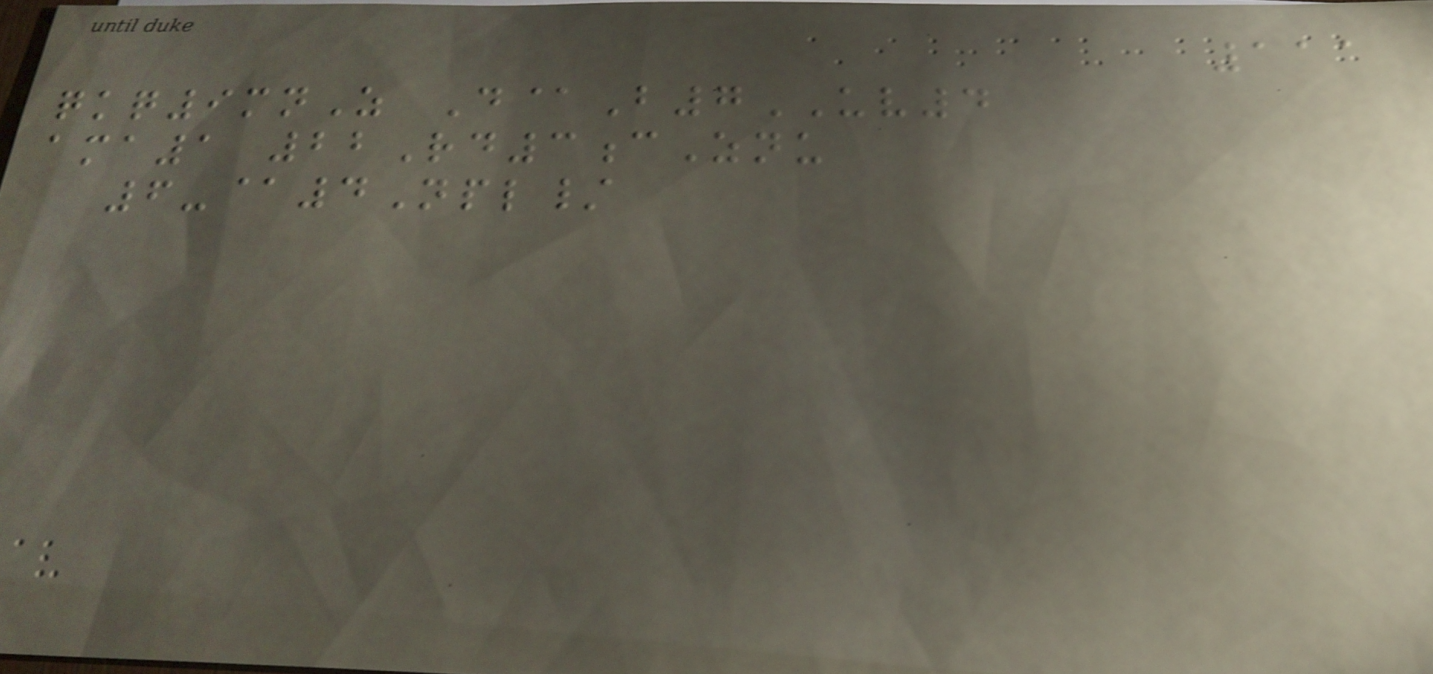111
qkq9mnZ D@B7UV4
ama1 22Rd3cZnu
6-@4Npl/
